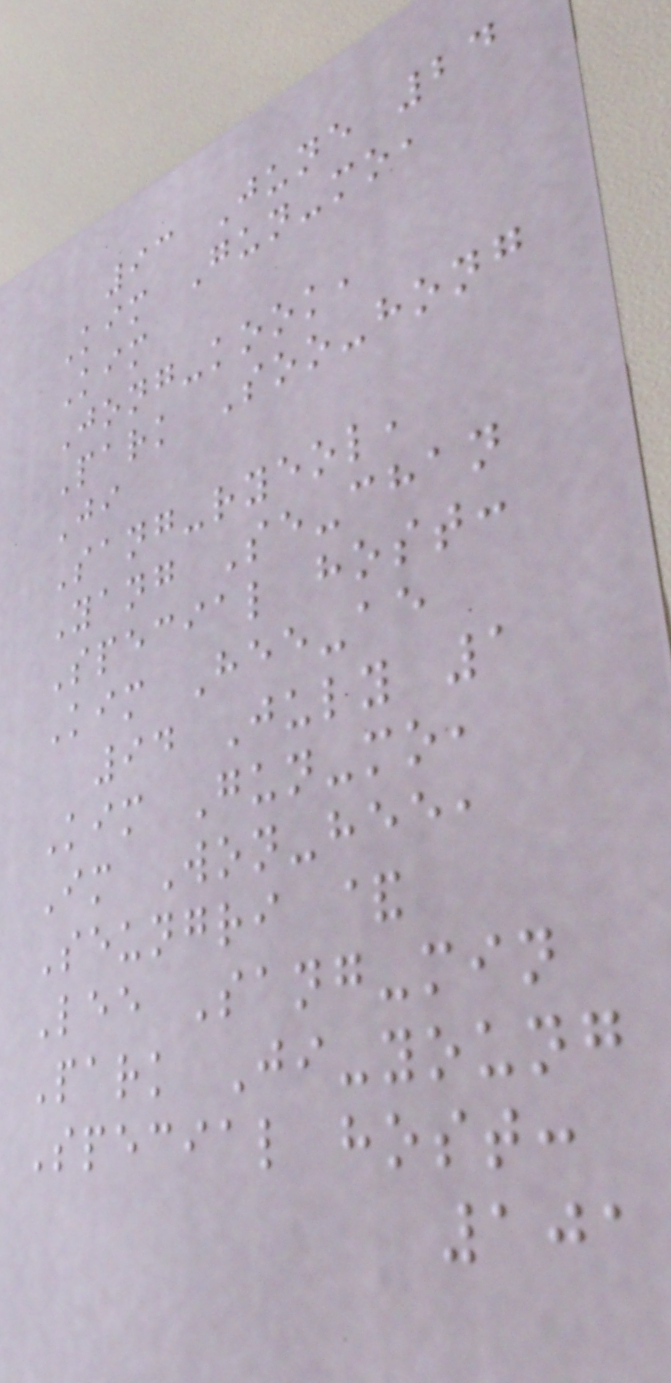93 June 24
Kim Gun-mo,
Kim
Jong-kook,
Park Soo-hong
Ji
Sang-ryeol,
Yang Se-chan
Special host:
Kim Hee-ae
94 July 1
Kim Gun-mo,
Im Won-hee,
Seungri &
Lee Sang-min
Park Ji-young
Special host:
101
